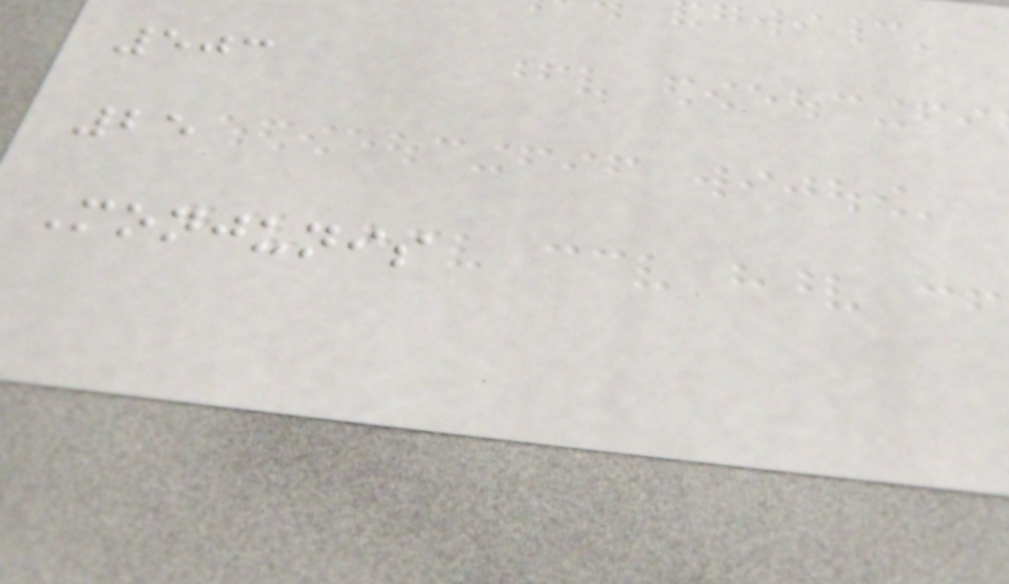503
25
Monjunis
